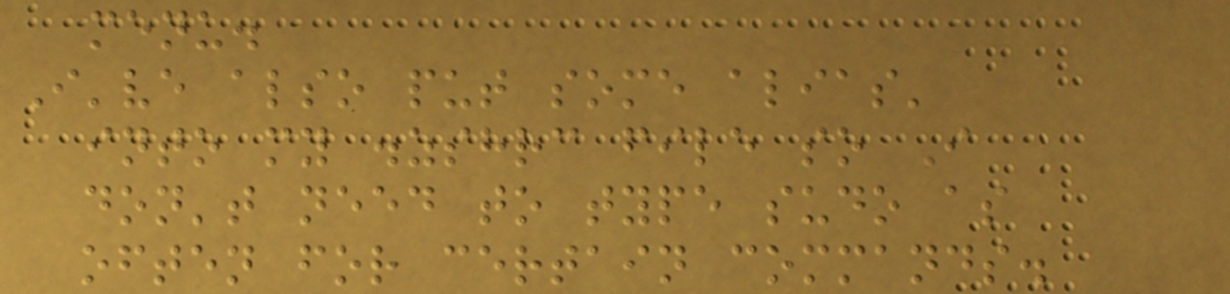menu.
I've also put some alias'
into my .zshrc file so I
don't need to type sudo as
often for certain commands.
